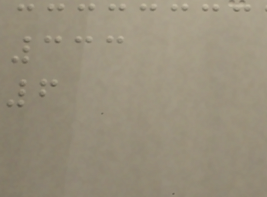333
6
